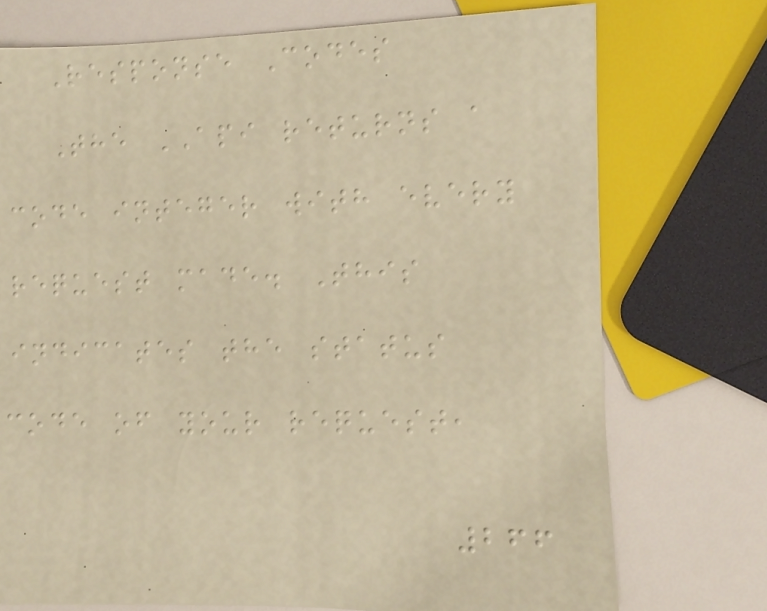Response Codes
The API returns a
code integer with every
request made. This
indicates the status
code of your request,
266
